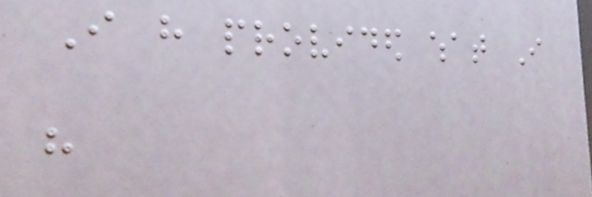I have provided what I
have
